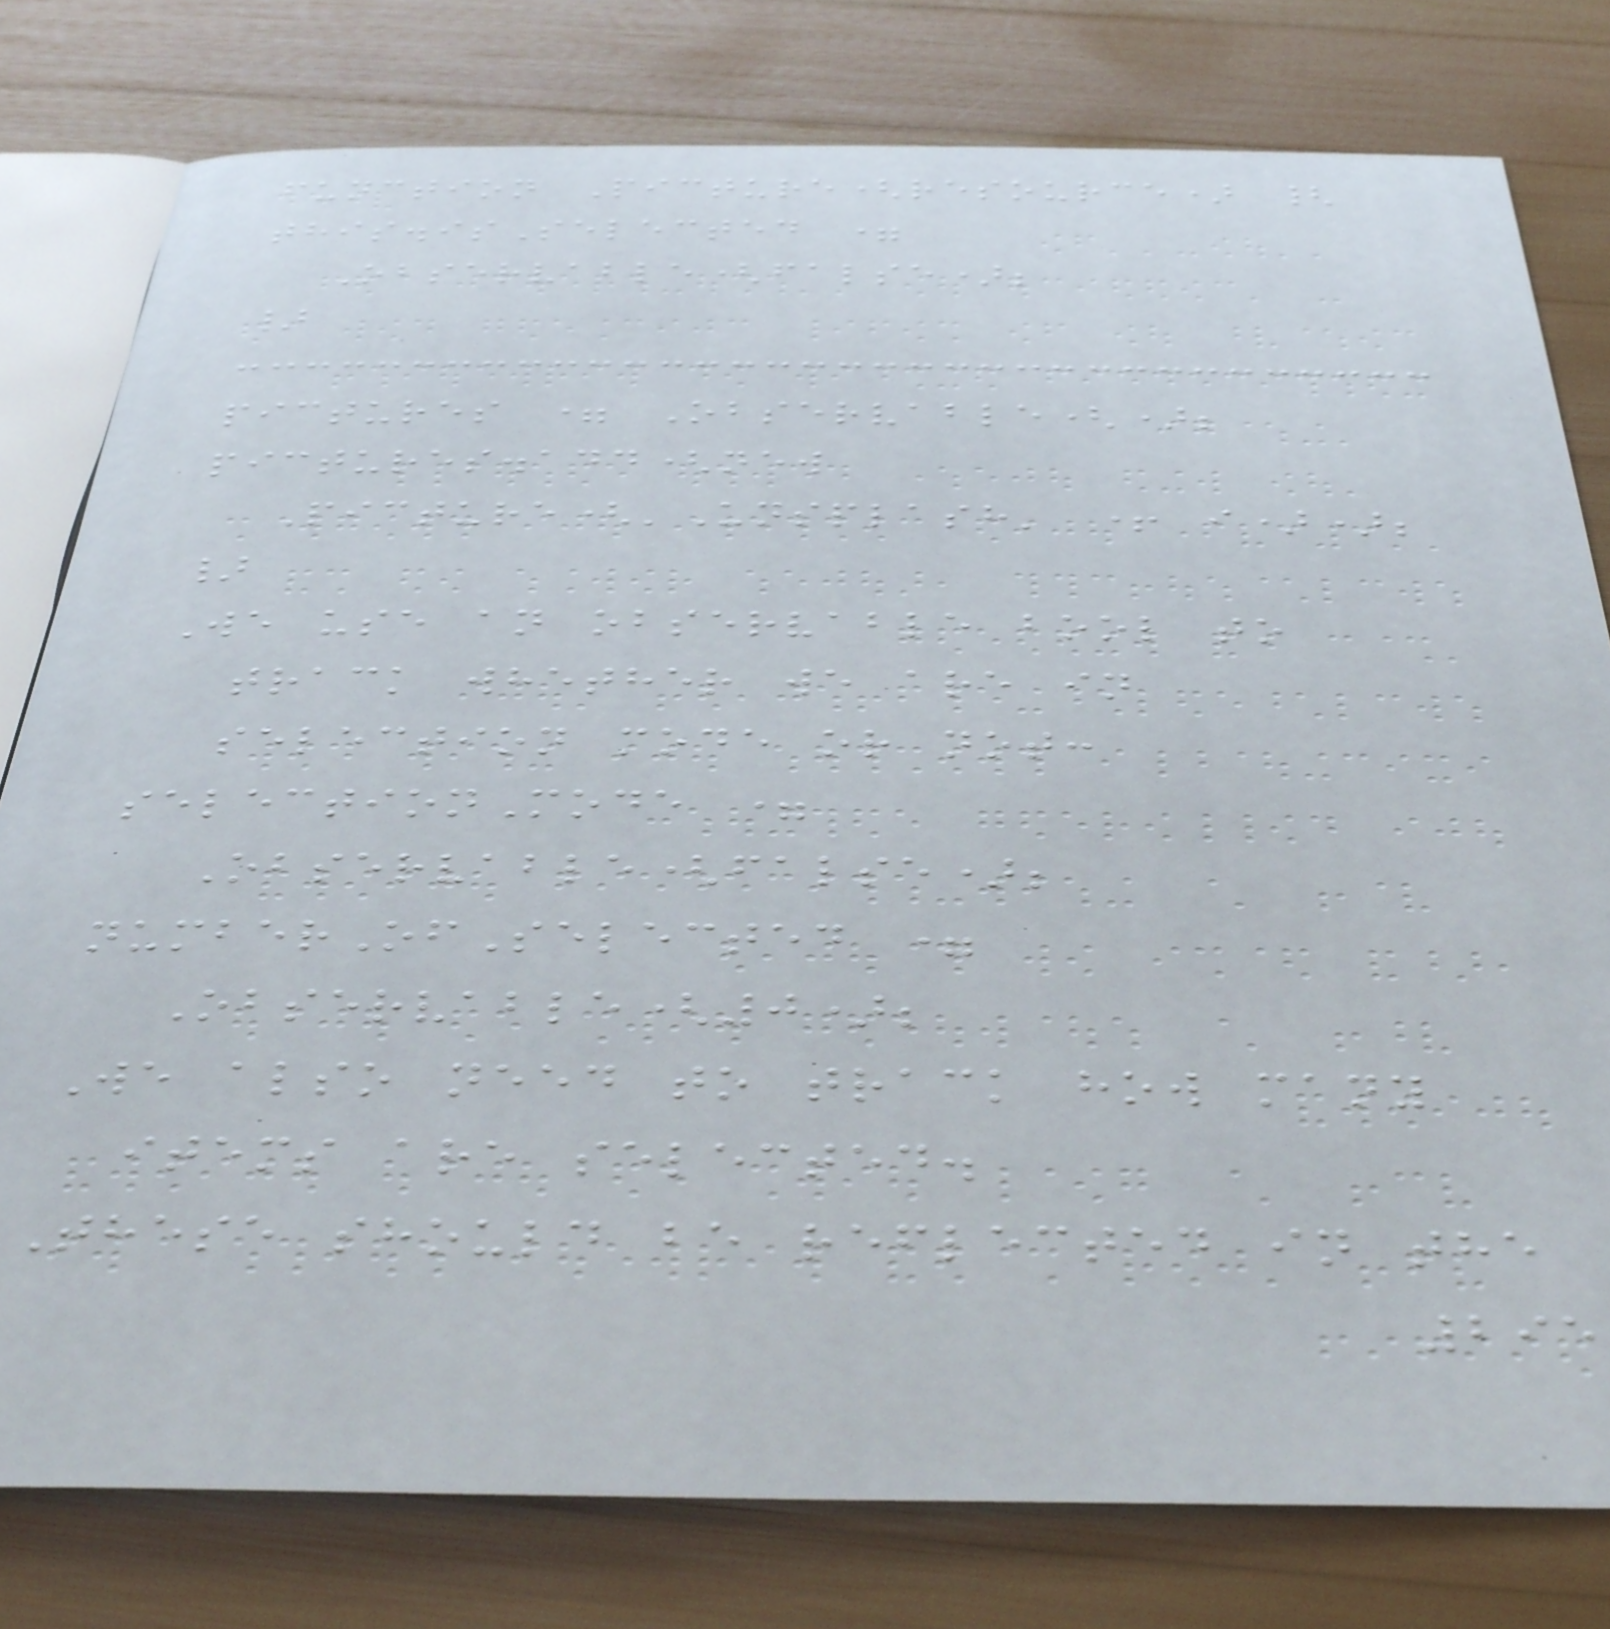function Picture(resource) {
this.isSelected =
Observable(false);
}
pictures = Observable();
pictures.add(new
Picture('Unsplash' + i));
}
We use an observable bool to
track whether we are in
selection mode or not:
selectionMode =
Observable(false);
numberOfSelected =
Observable(0);
We also need to track how many
items are selected.
These should be reflected in the
295
